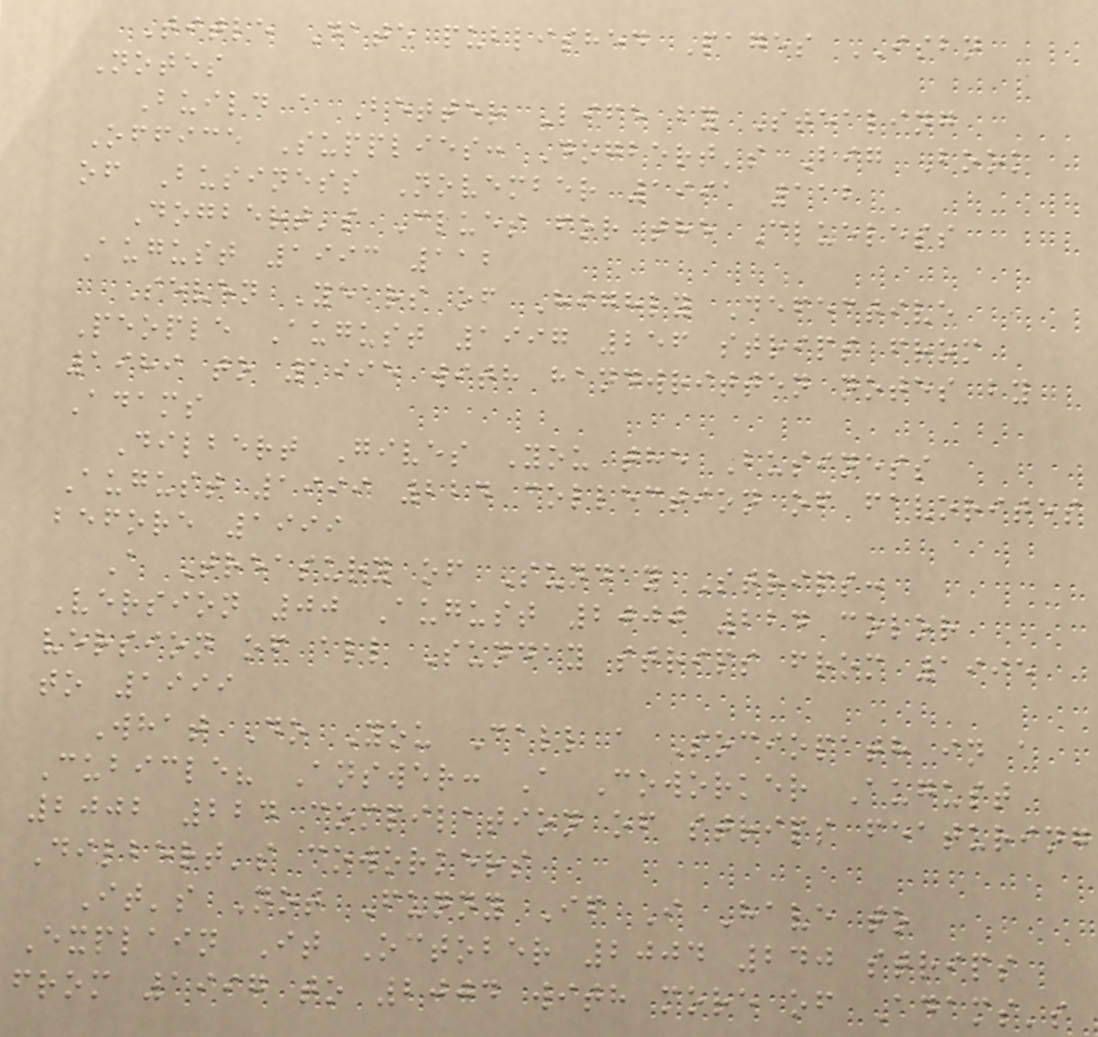Title Date published Pages ISBN
Notes
Build a Better Life by Stealing
Office Supplies: Dogbert's Big Book
of Business November 1991 112
Dogbert's Clues for the Clueless
August 1993 112
Seven Years of Highly Defective
People August 1997 256 strips from
1989 to 1995 with handwritten notes by
Adams
Dilbert Gives You the Business
August 1999 224 collection of favorites
before 1999
A Treasury of Sunday Strips:
Version 00 August 2000 224 color
version of all Sunday strips from 1995
to 1999
What Do You Call a Sociopath in a
Cubicle? Answer: A Coworker August
2002 224 compilation of strips featuring
Dilbert's coworkers
It's Not Funny If I Have to
Explain It October 2004 240 strips
from 1997 to 2004 with more of Adams's
